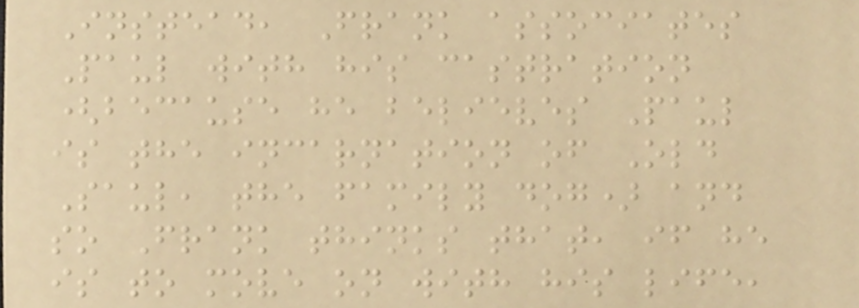Instead, Frank associates
Paul with his castration
(because he believes Paul
is the incarnation of Old
Saul, the family dog) and
so Frank thinks that, if he
is to move on with his life,
